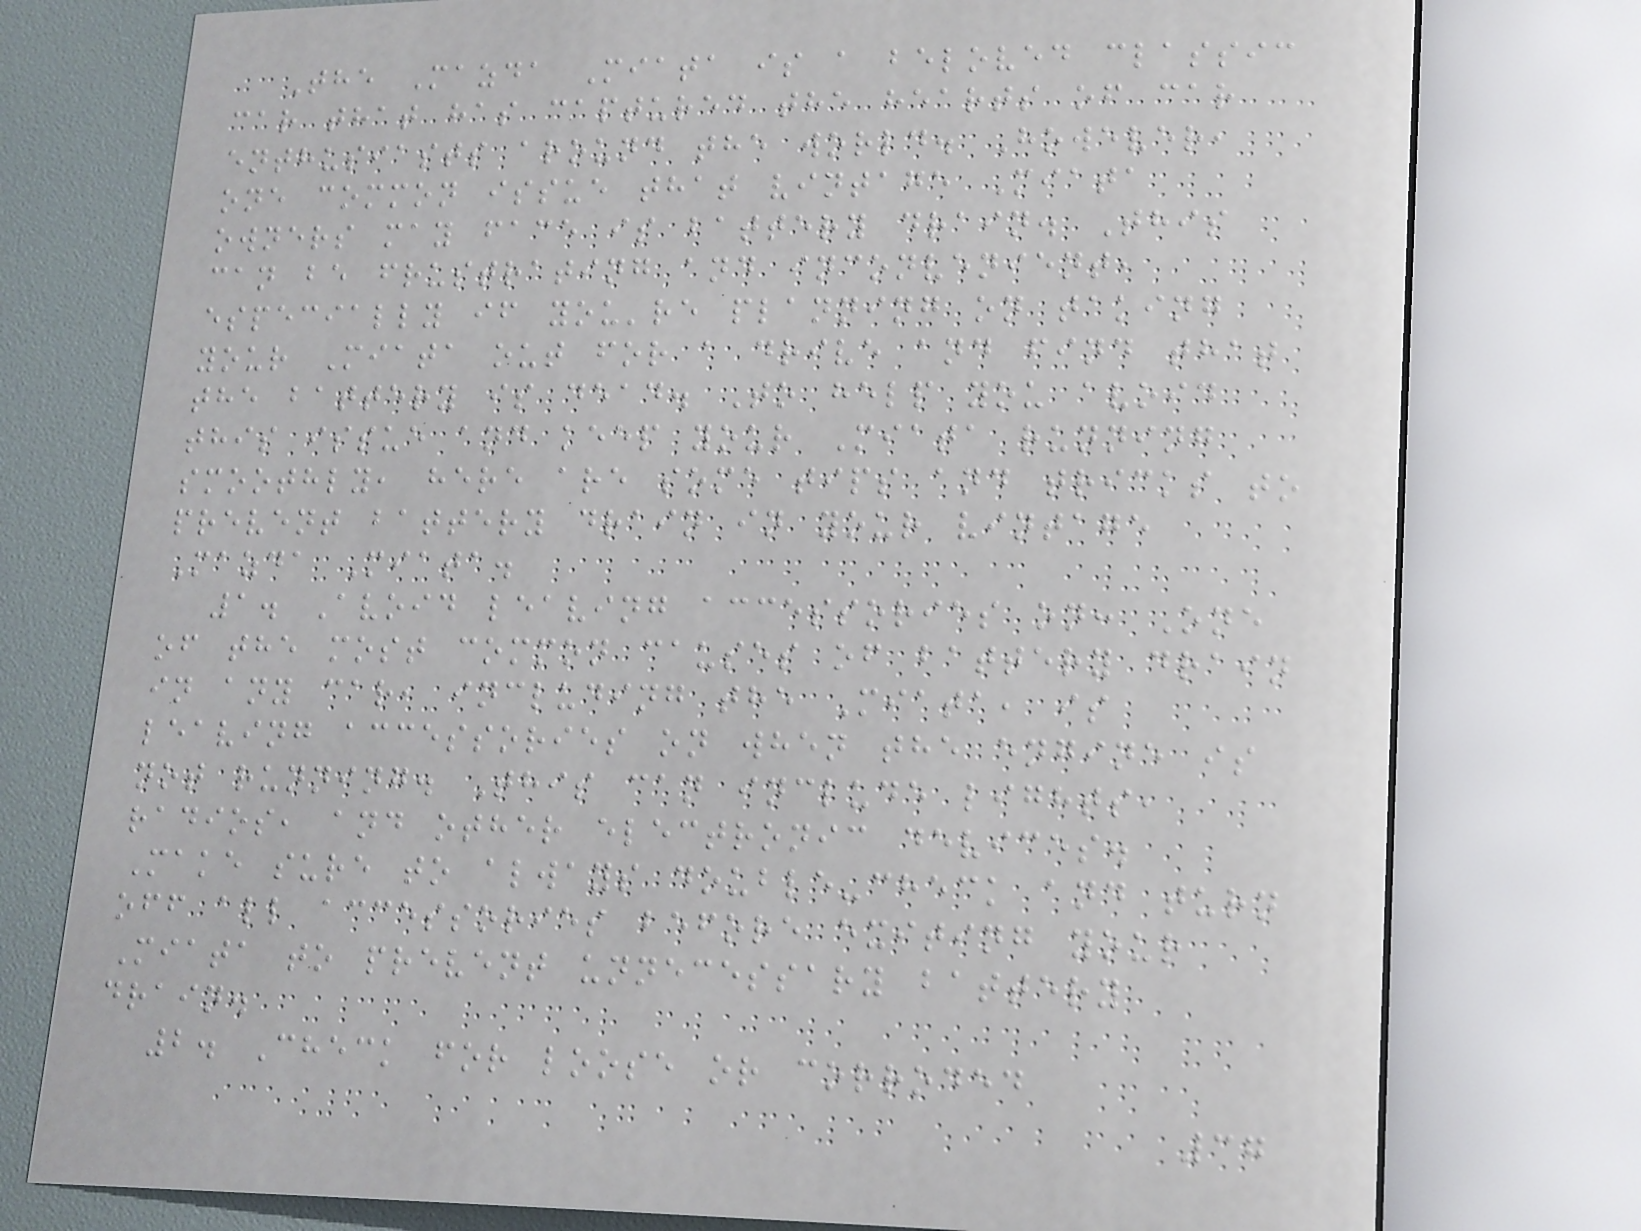The Mazda Miata is a beloved classic
car that has captured the hearts of car
enthusiasts around the world. However,
one common issue that vintage Miata
owners may face is battery drain. This
can be frustrating and inconvenient,
especially if you're planning on taking
your Miata out for a drive and find that
the battery is dead. To help you avoid
this issue and keep your Miata running
smoothly, here are some tips and tricks to
prevent battery drain in your vintage
Mazda Miata.
1. Avoid leaving accessories on: One
of the most common causes of battery drain
in any car, including the Miata, is
leaving accessories on when the engine is
not running. This can include lights,
radios, and other electronic devices.
Make sure to always double-check and turn
off all accessories before exiting your
Miata to prevent unnecessary battery
drain.
2. Check for loose or corroded
37
